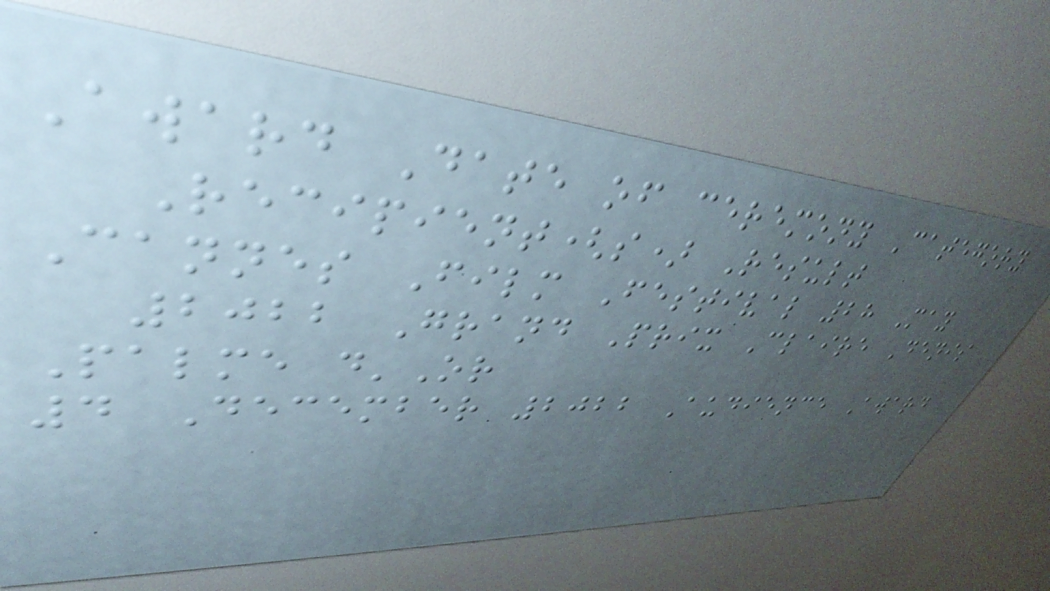Award Date of ceremony Category
Recipient(s) Result
Cannes Film Festival 28 May
2022 Grand Prix Claire Denis
Palme d'Or
4 December 2022 Audience Award
